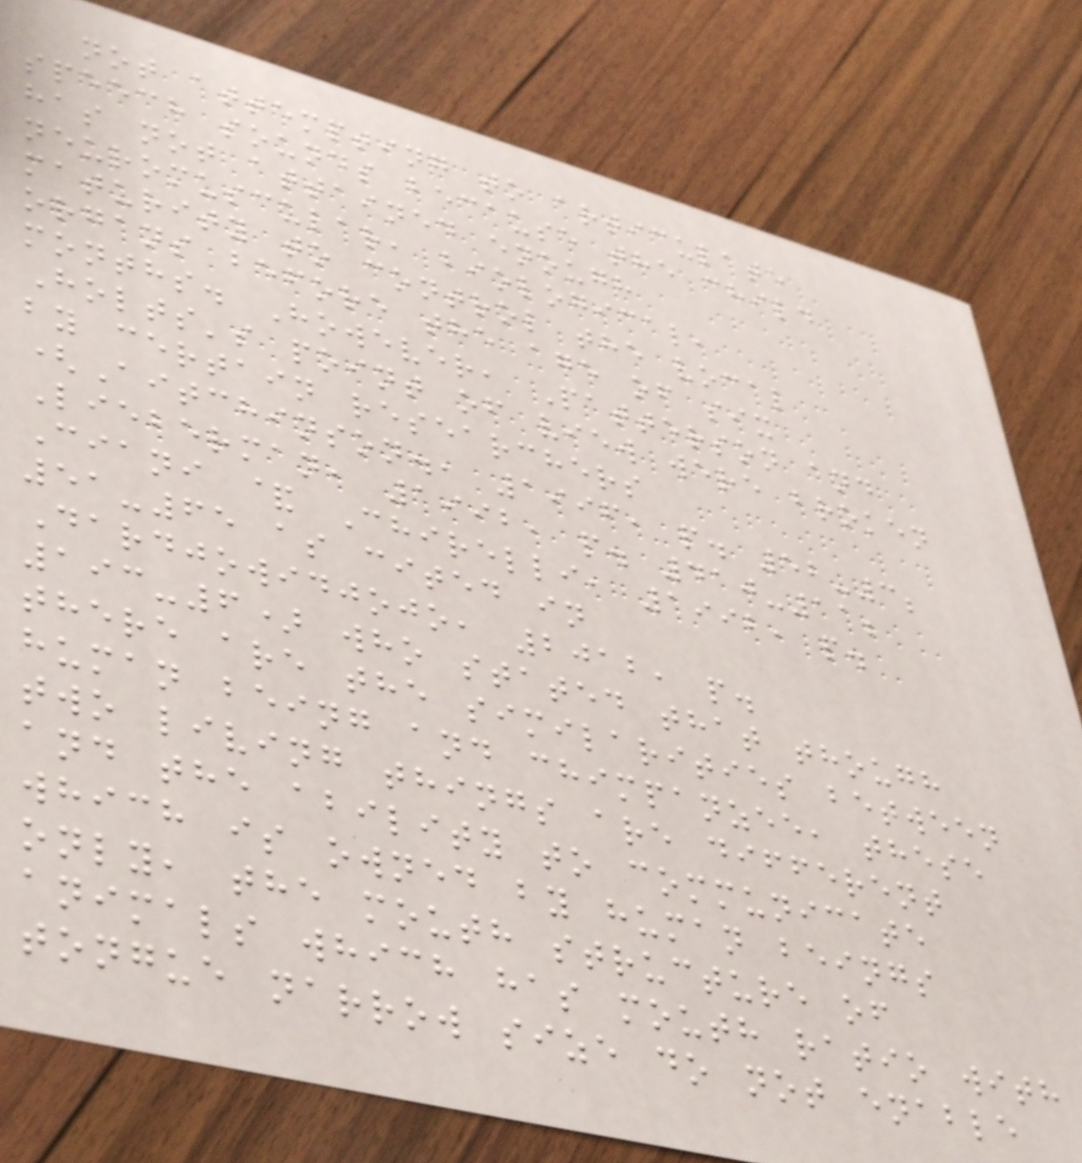not attempting to articulate
speech sounds because the child
has not attained enough
neuromuscular, biological,
maturity to control the vocal
organs before the age of six
months. However, Patterson and
Holts's point of view were broken
by certain researchers
(Aitchinson., 1996, p. 52-3;
Lieberman, 1992, p. 410-11;
Ciani & Chirelli, 1992, p.
51-65 as cited in
Dardjowidjojo, 2012, p.
193-6) who stated that though
there are the similarities between
human being and chimpanzee, these
two living things are different
and the ability to communicate
which is owned by human beings
only, the mouth structure of
animals which has mouth ratio with
tongue narrow size do not enable
